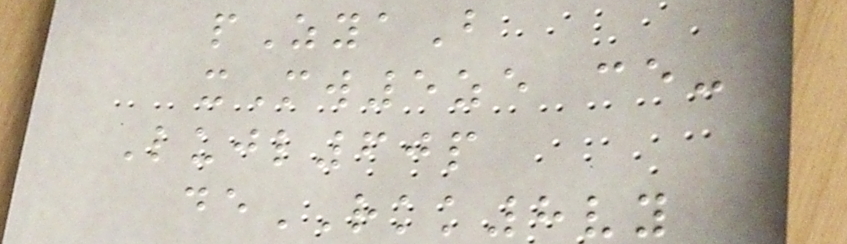pZyaB
xMw5ze ce-
Lujl60p
deRKK8vy
